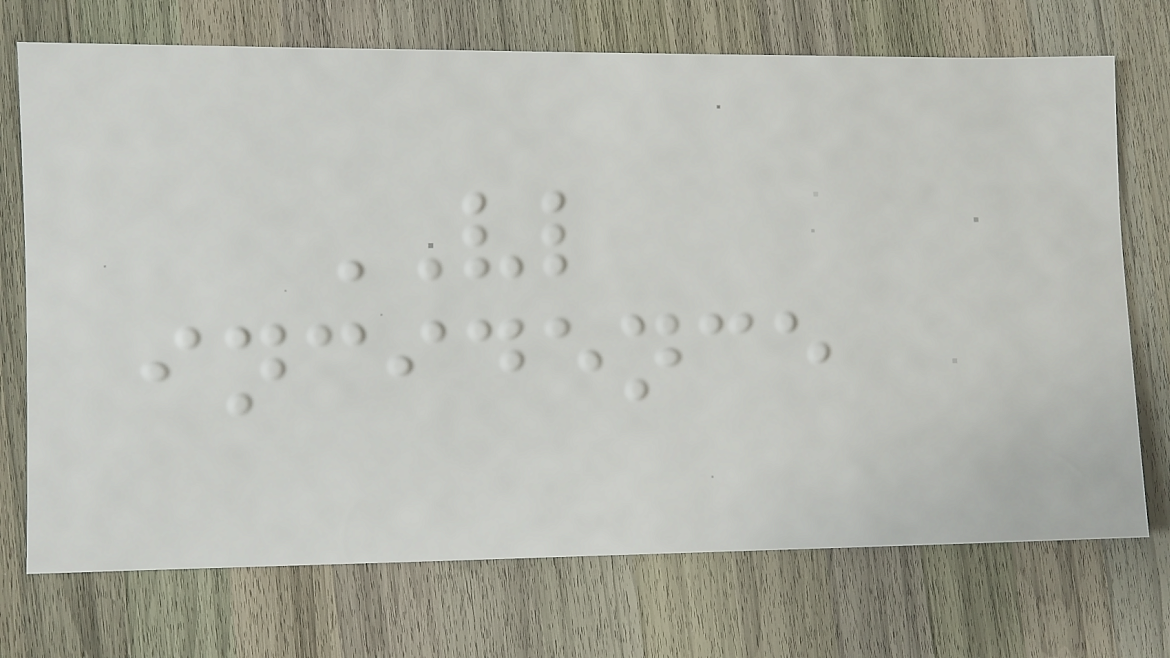VL
incidence
